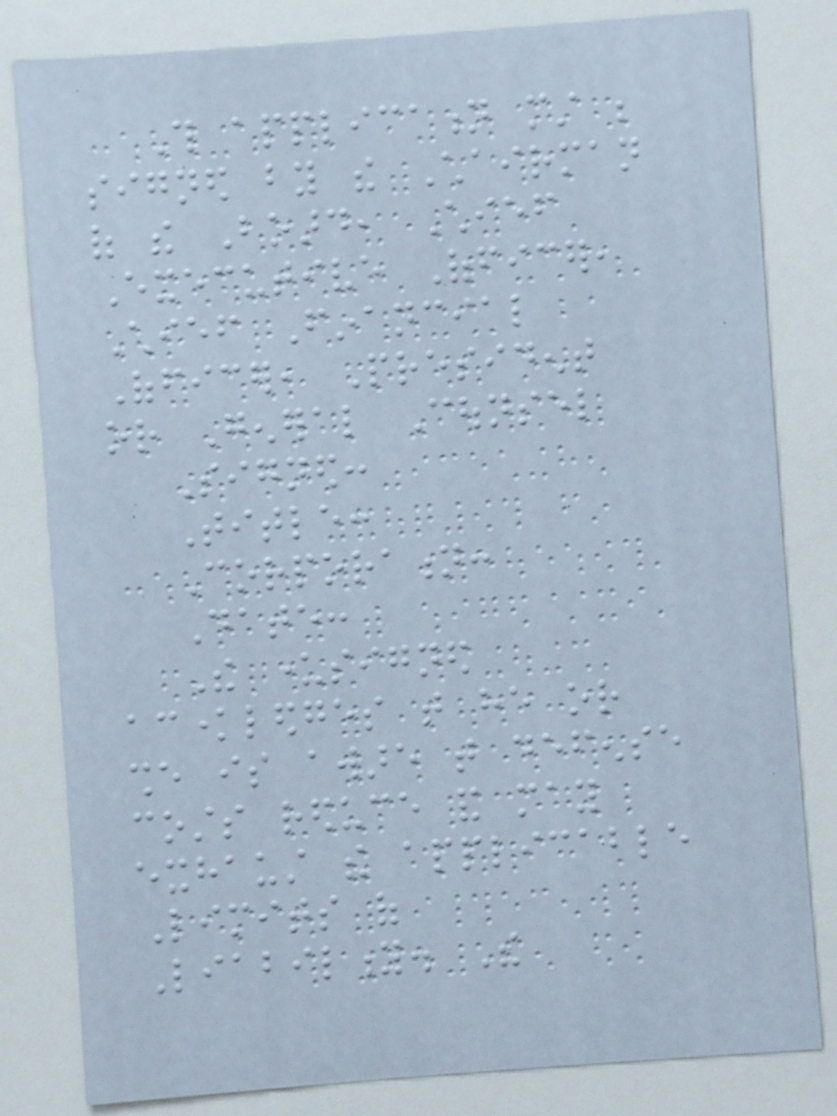This application must be
signed by the Chairman
of the Board, Chief
Executive Officer,
Chief Financial
Officer, President
or General Counsel
Signed:
Title:
Corporation:
Date:
The undersigned
acknowledges that he or
she is aware that defense
costs reduce and may
exhaust the applicable
Limits of
Liability. The
